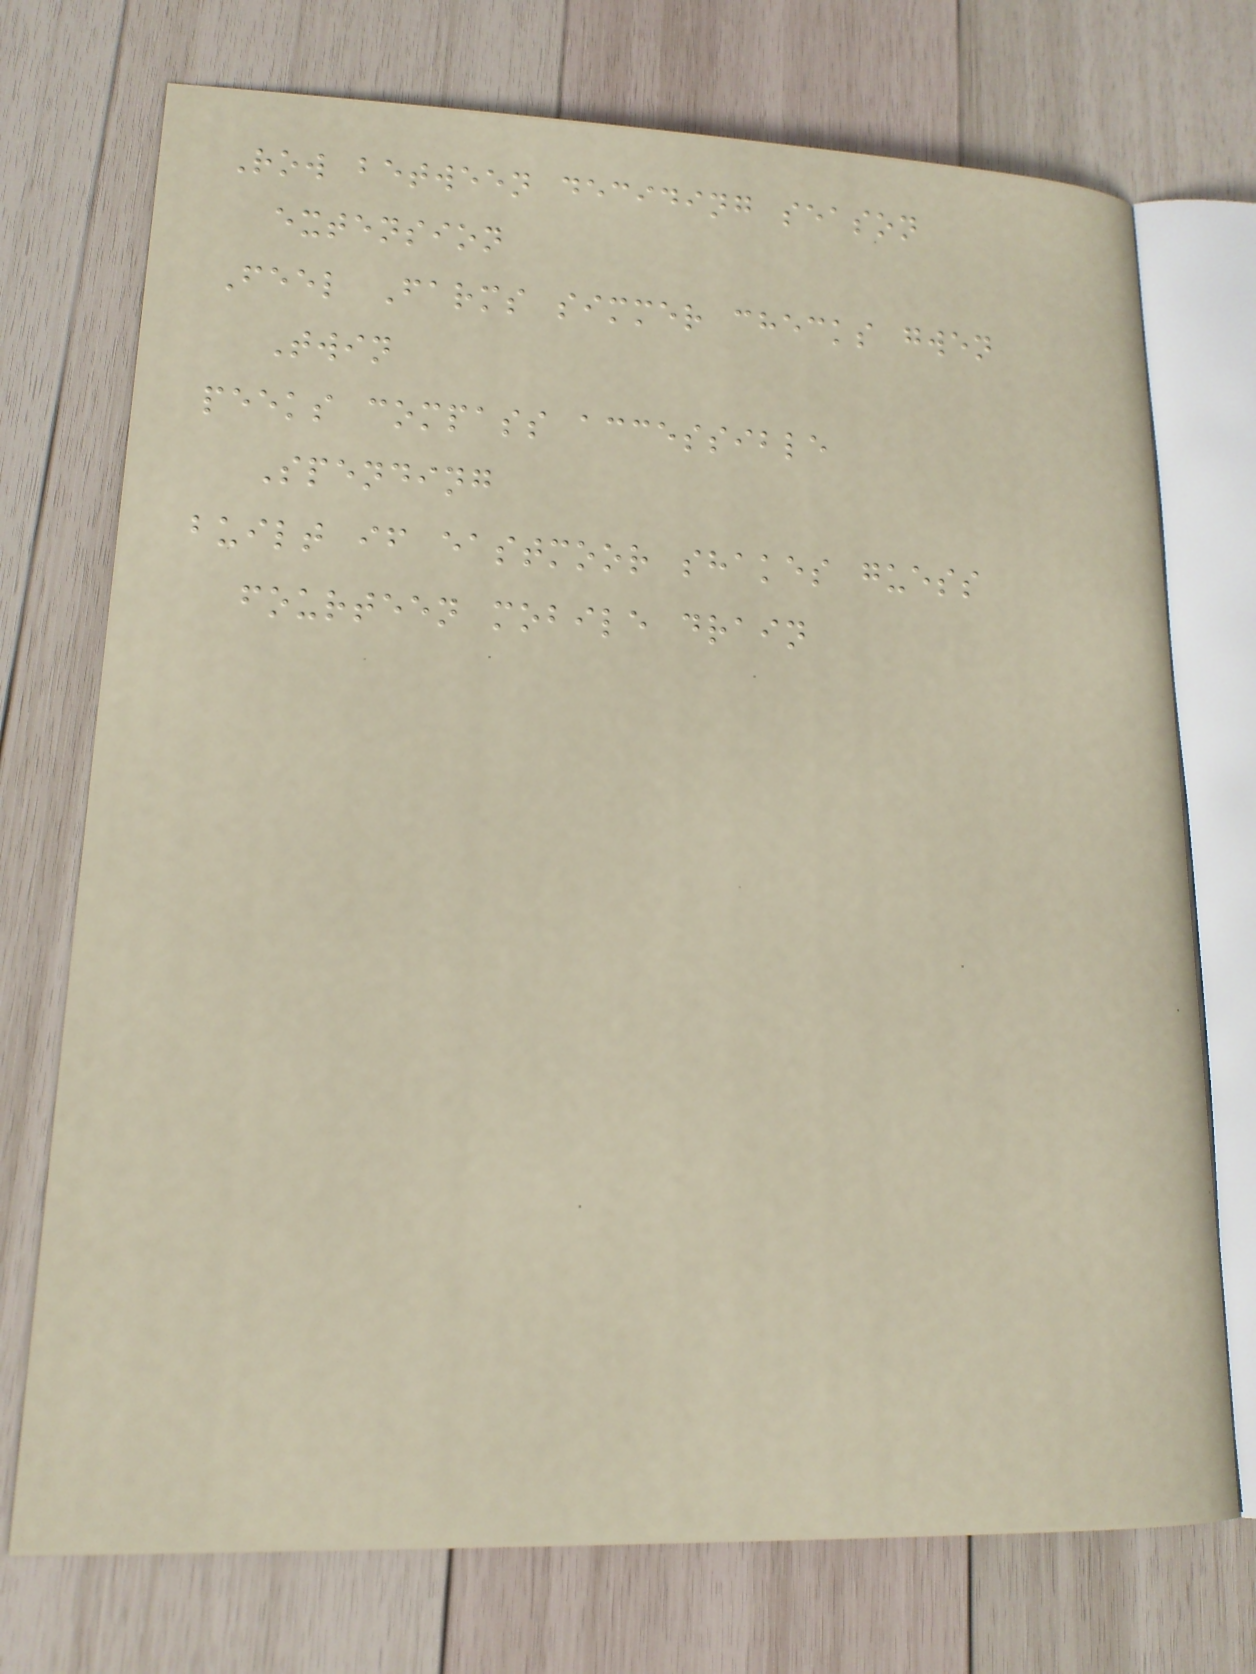Row between deciding season
extension
Feel Farms simmer checks gwen
Twin
peeks compass accessible
Spending
built if eastmoor shakes guess
fourteen mobile drain
